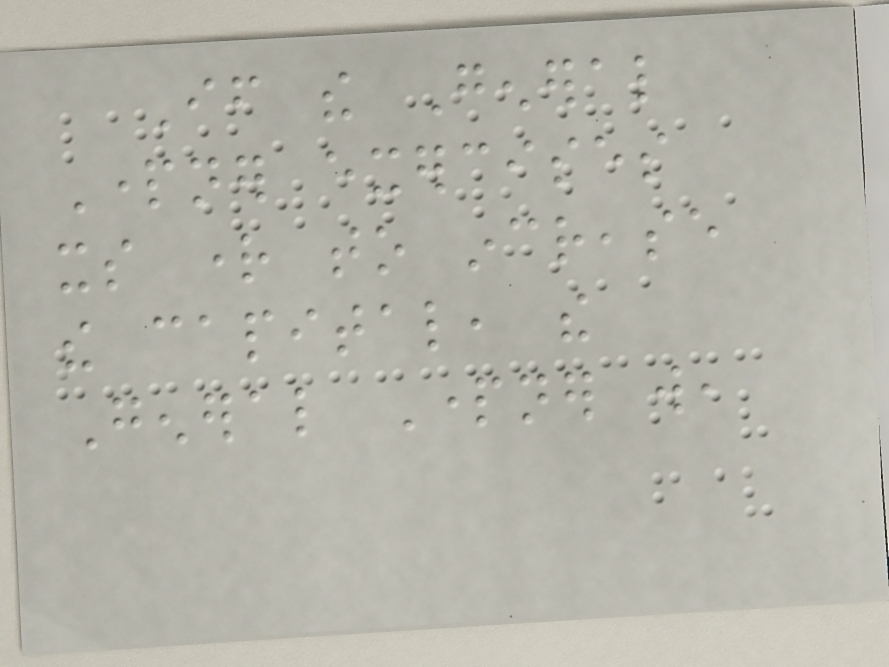If the General
Partner exercises
its right to increase
the capital, the
General Partner will,
